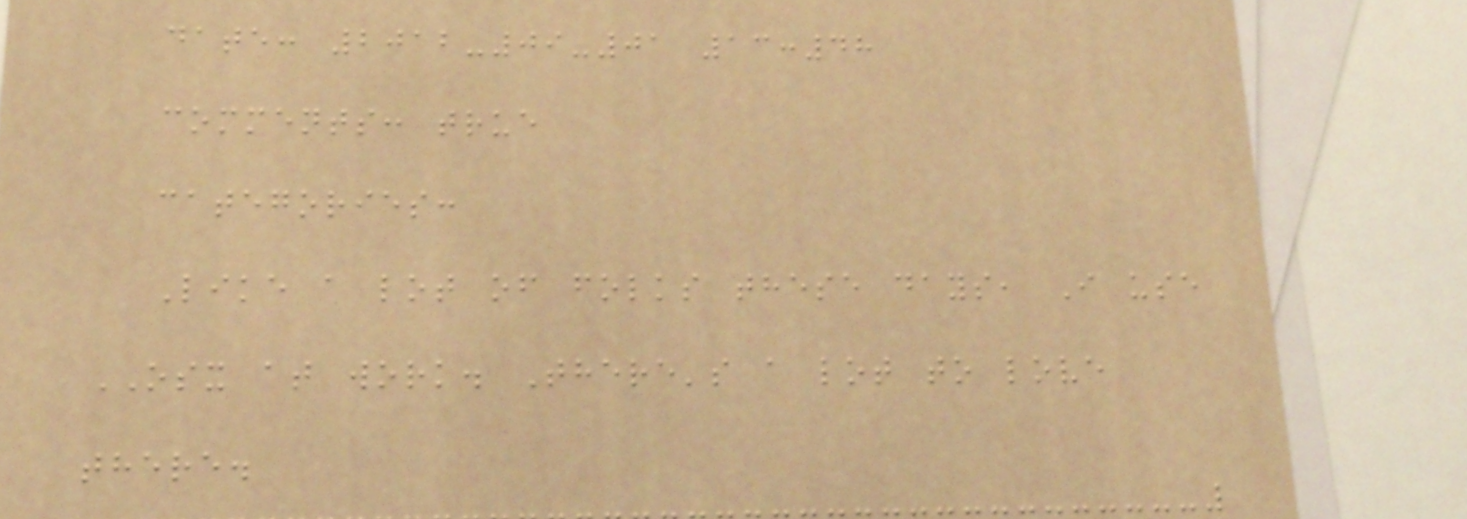date: 2012-09-01 13:48
comments: true
categories:
Like a lot of folks these days, I use
OSX at work. There's a lot to love
there.
